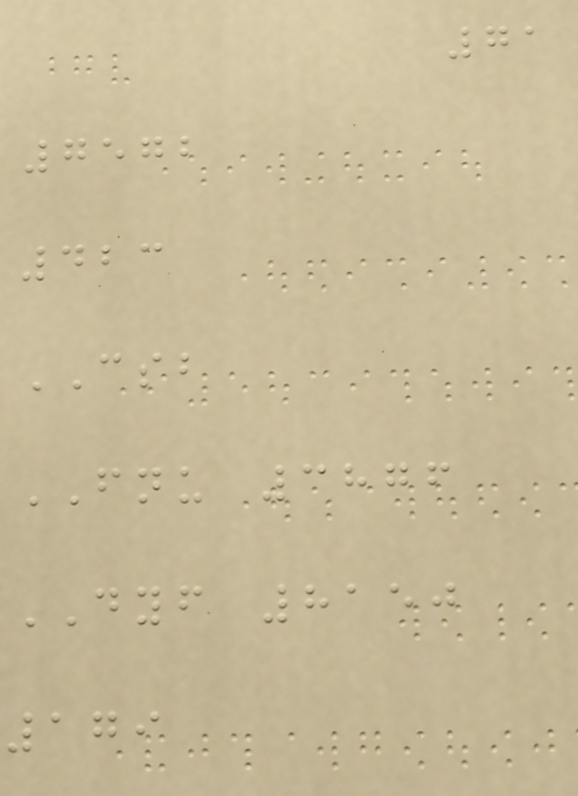71
7572
423
CSB
FNU 3876
DYF 8150
179
